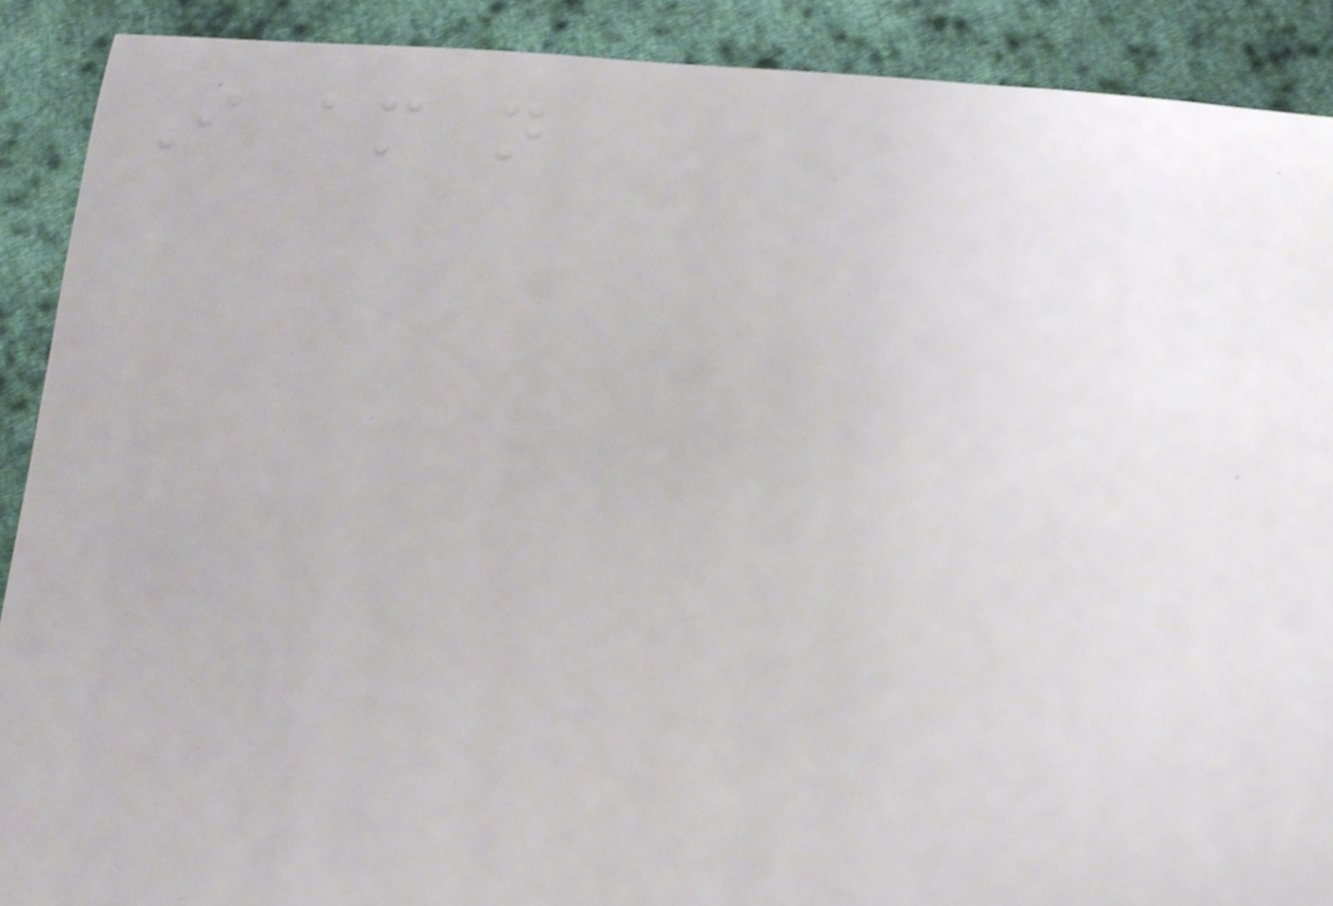I am not
